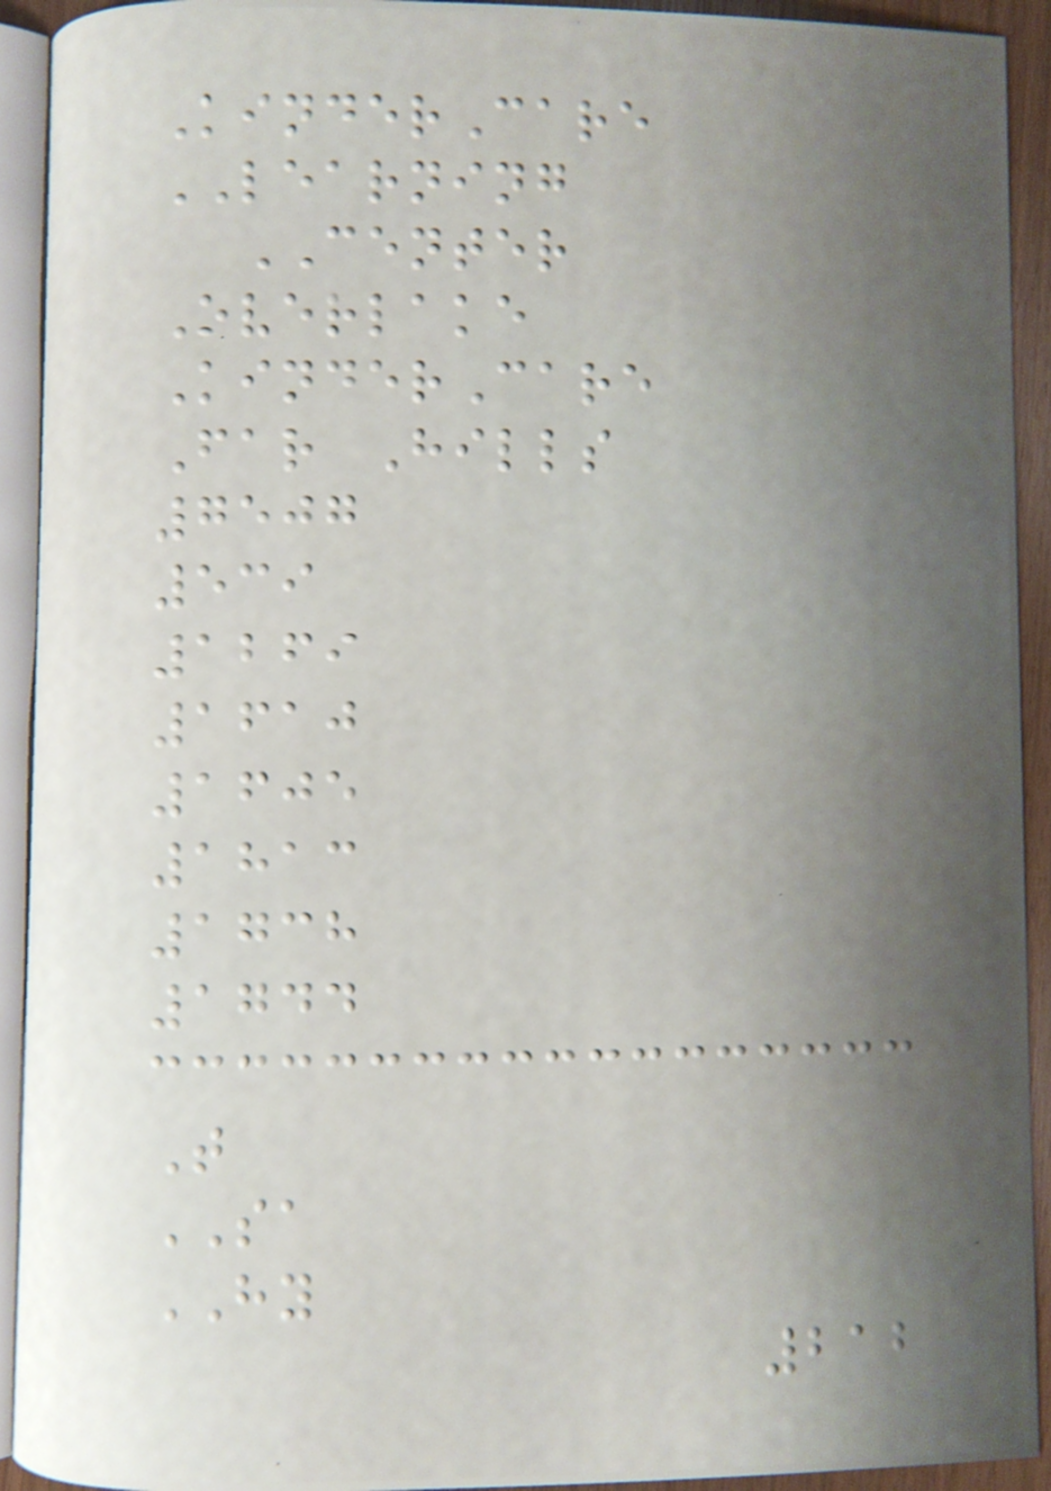KinderCare
LEARNING
CENTER
Overlake
KinderCare
Far Hills
7507
539
1269
1610
1605
1813
1738
1744
T
SA
HY
212
